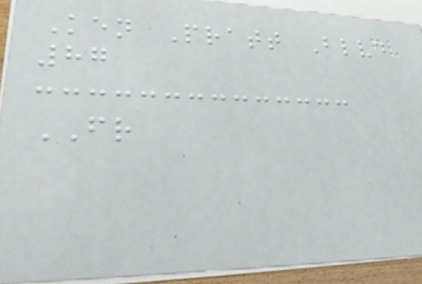Ken Pratt Blvd
87
FR
